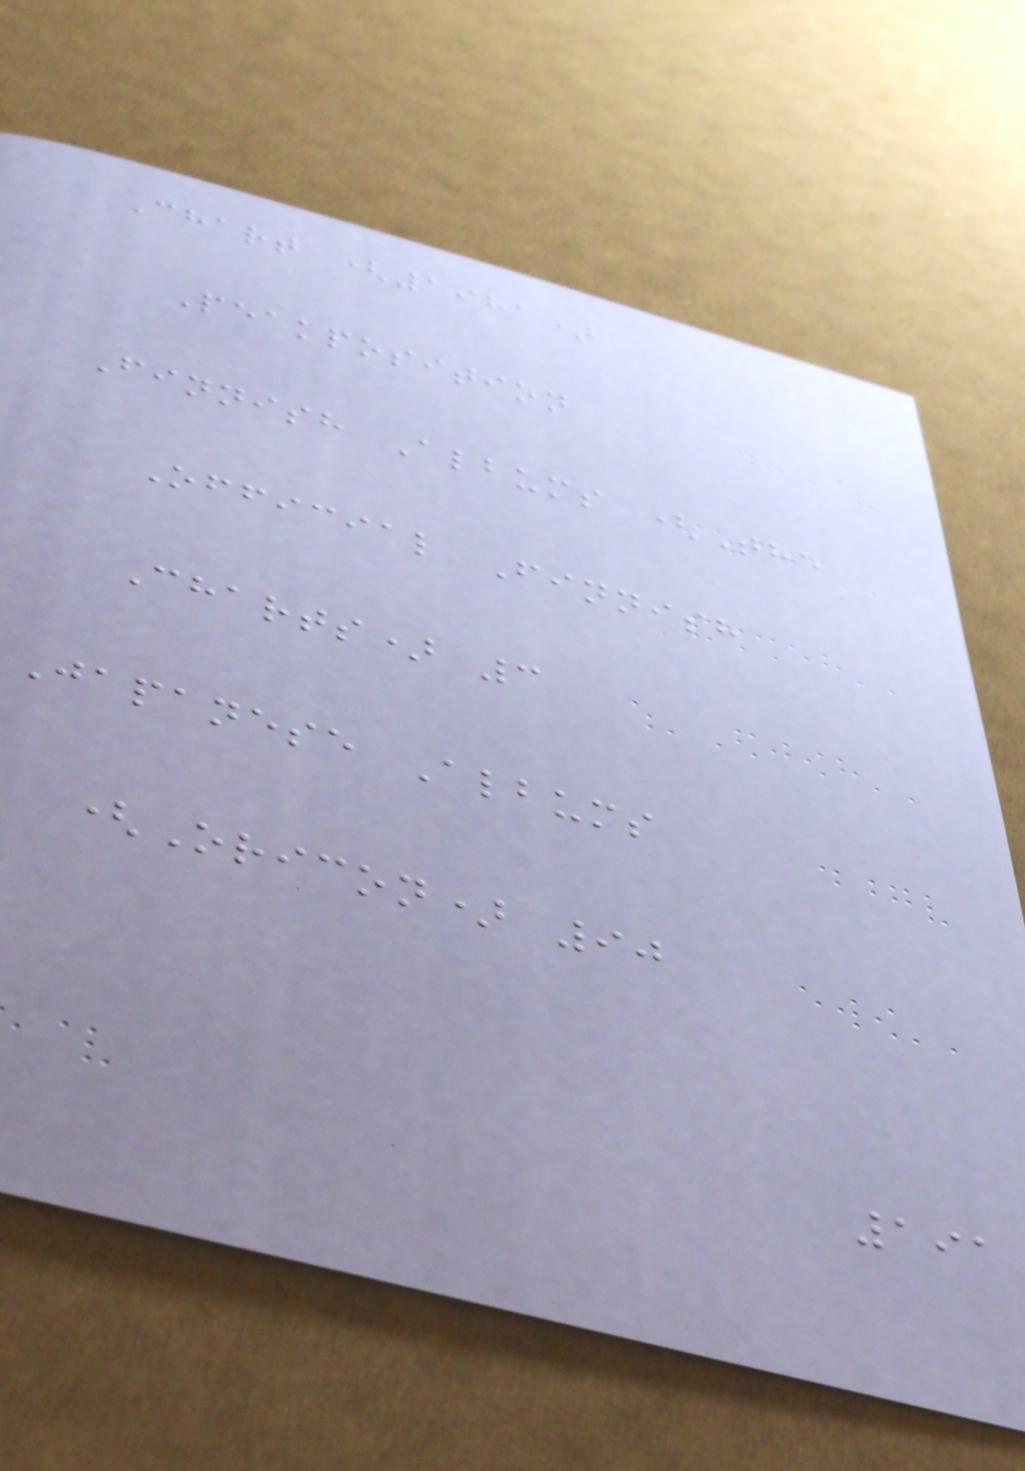Chart (1981)
Peakposition
Finnish Albums (The
Official Finnish
Charts) 3
Japanese Albums
(Oricon) 90
191
